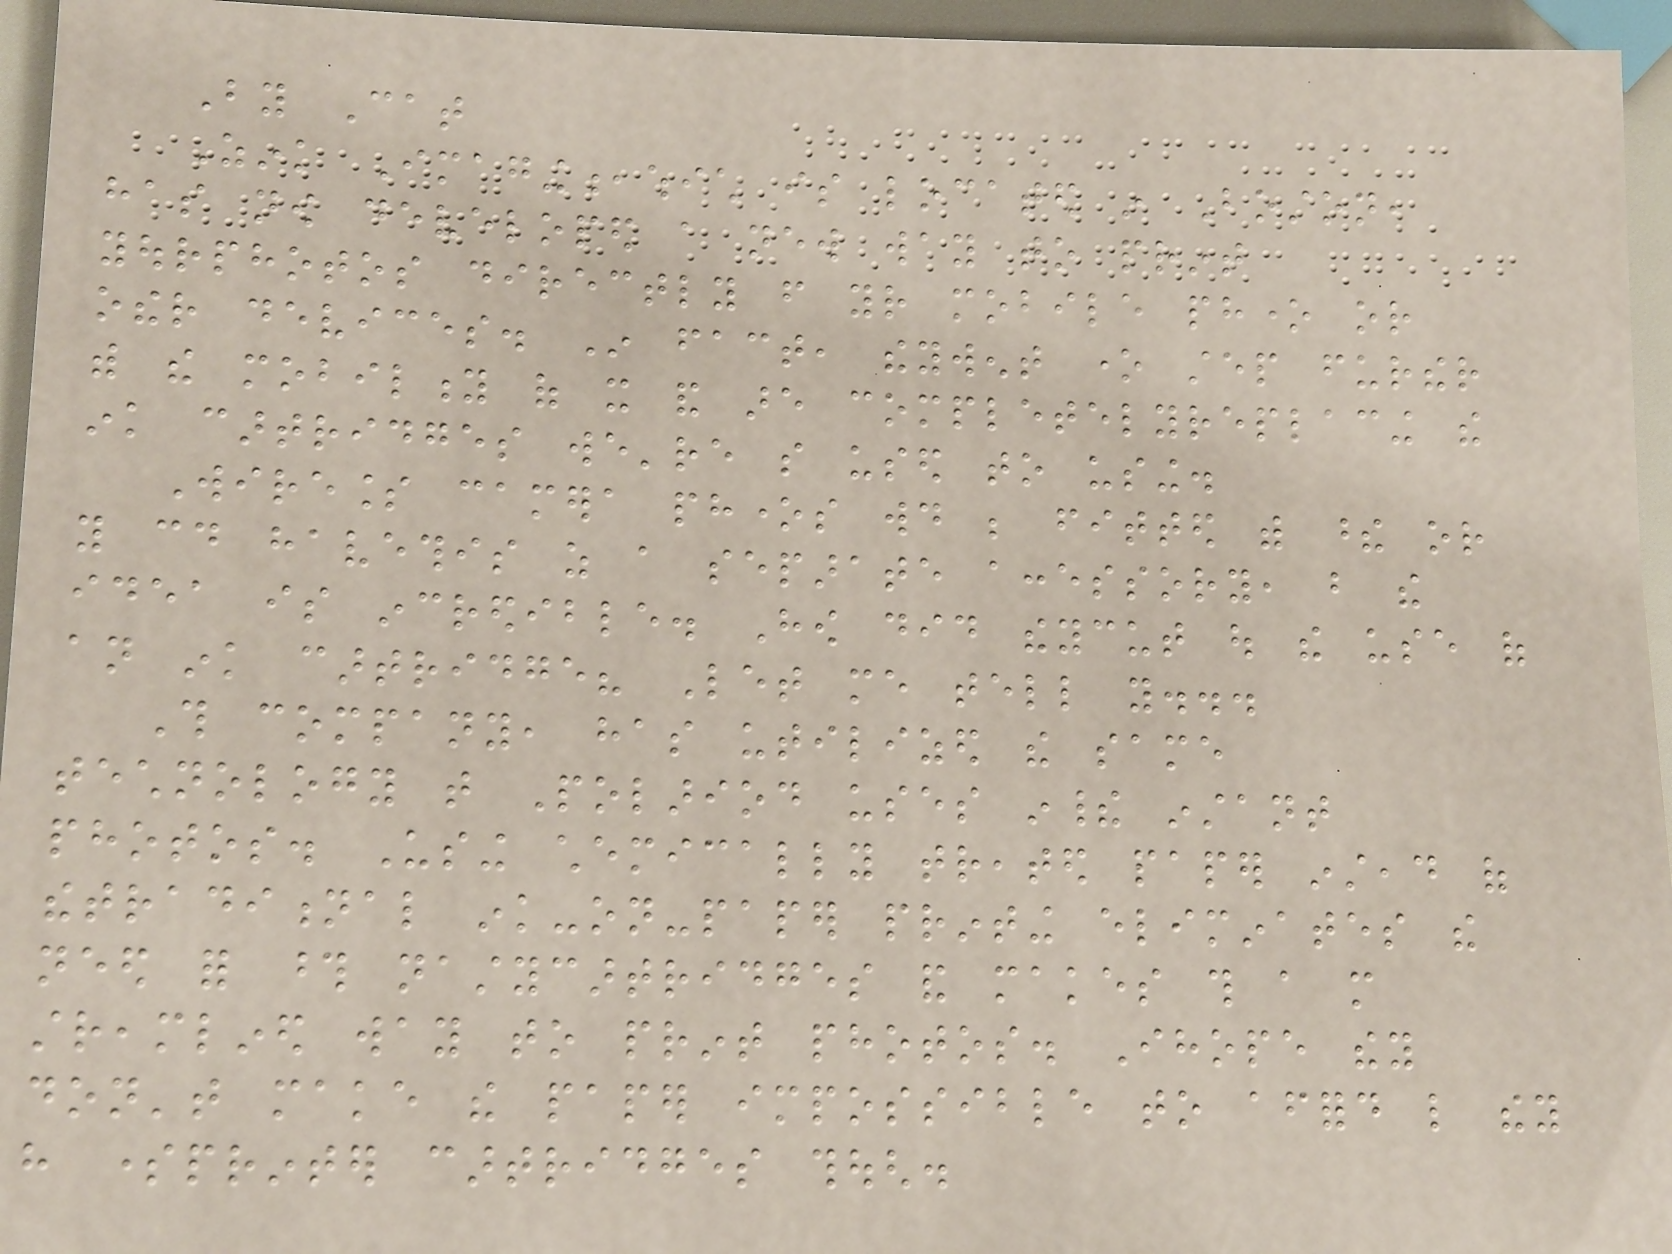By Cat
Zink Imaging,which is located in Boston,
has now developed a new way to print
yourphotos directly from your mobile phone or
other devices. In fact, theywent one step further
with the mobility of it and are completelyreplacing the
ink cartridges we're so used to using.
Wireless camera phones would be fitted with these or
you could havethis as a separate accessory, but the
idea is incredible. How did theycut out the use of
an ink cartridge? Let me tell you...
This company, has utilized the same
technology that Polariod uses intheir instant
photos. Using chemically treated paper instead of
thetraditional ink-on-paper printing eliminates the
need for those nastycartridges and makes this a more
streamlined way to print photos. Ihope they
don't make the paper impossible to afford like they
have someprinter cartridges though.
